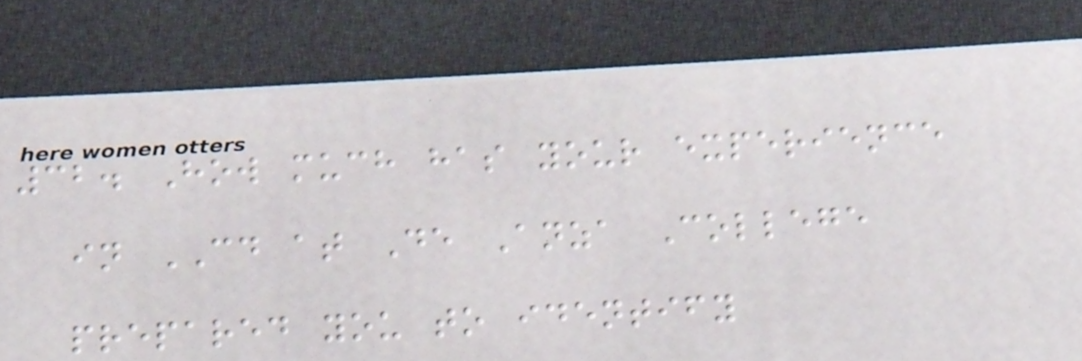32. How much has your experience
in CD at De Anza College
prepared you to identify
